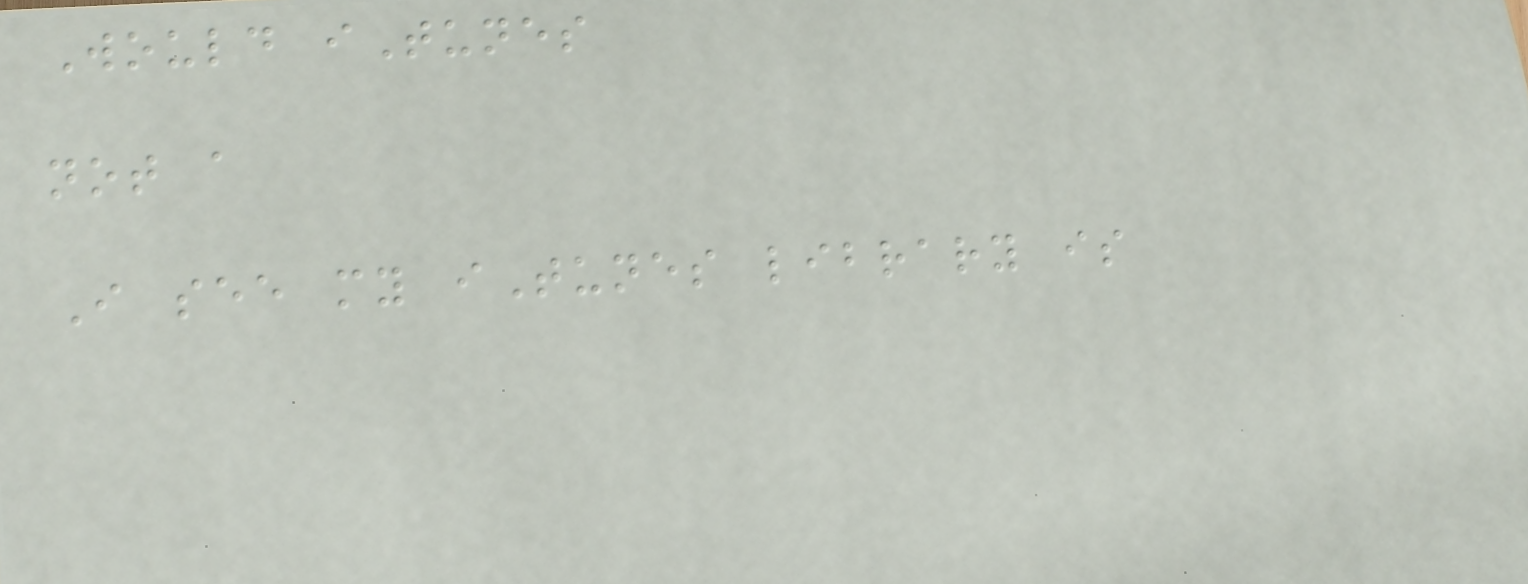Would iTunes
not a
I see my iTunes library is
